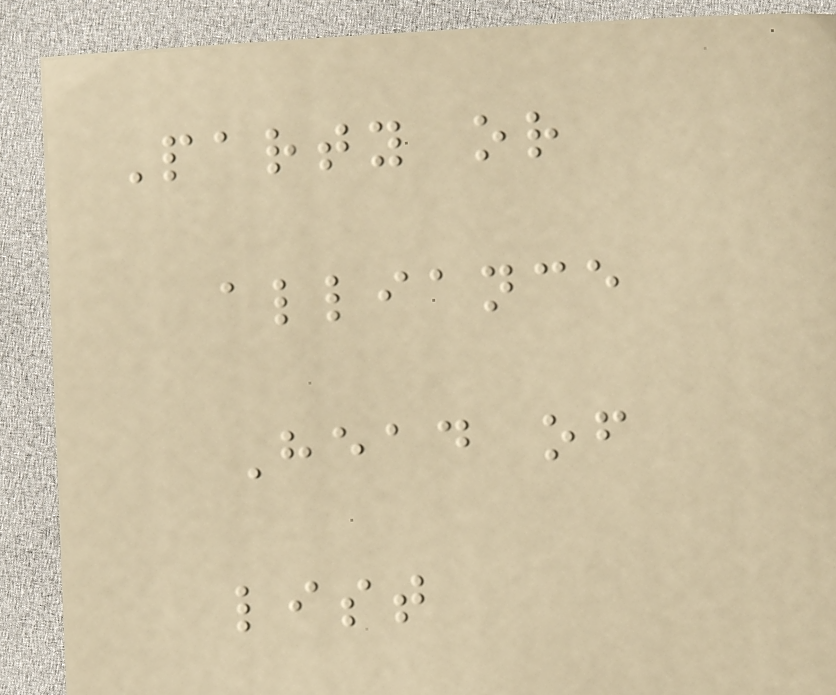Party or
alliance
Head of
list
